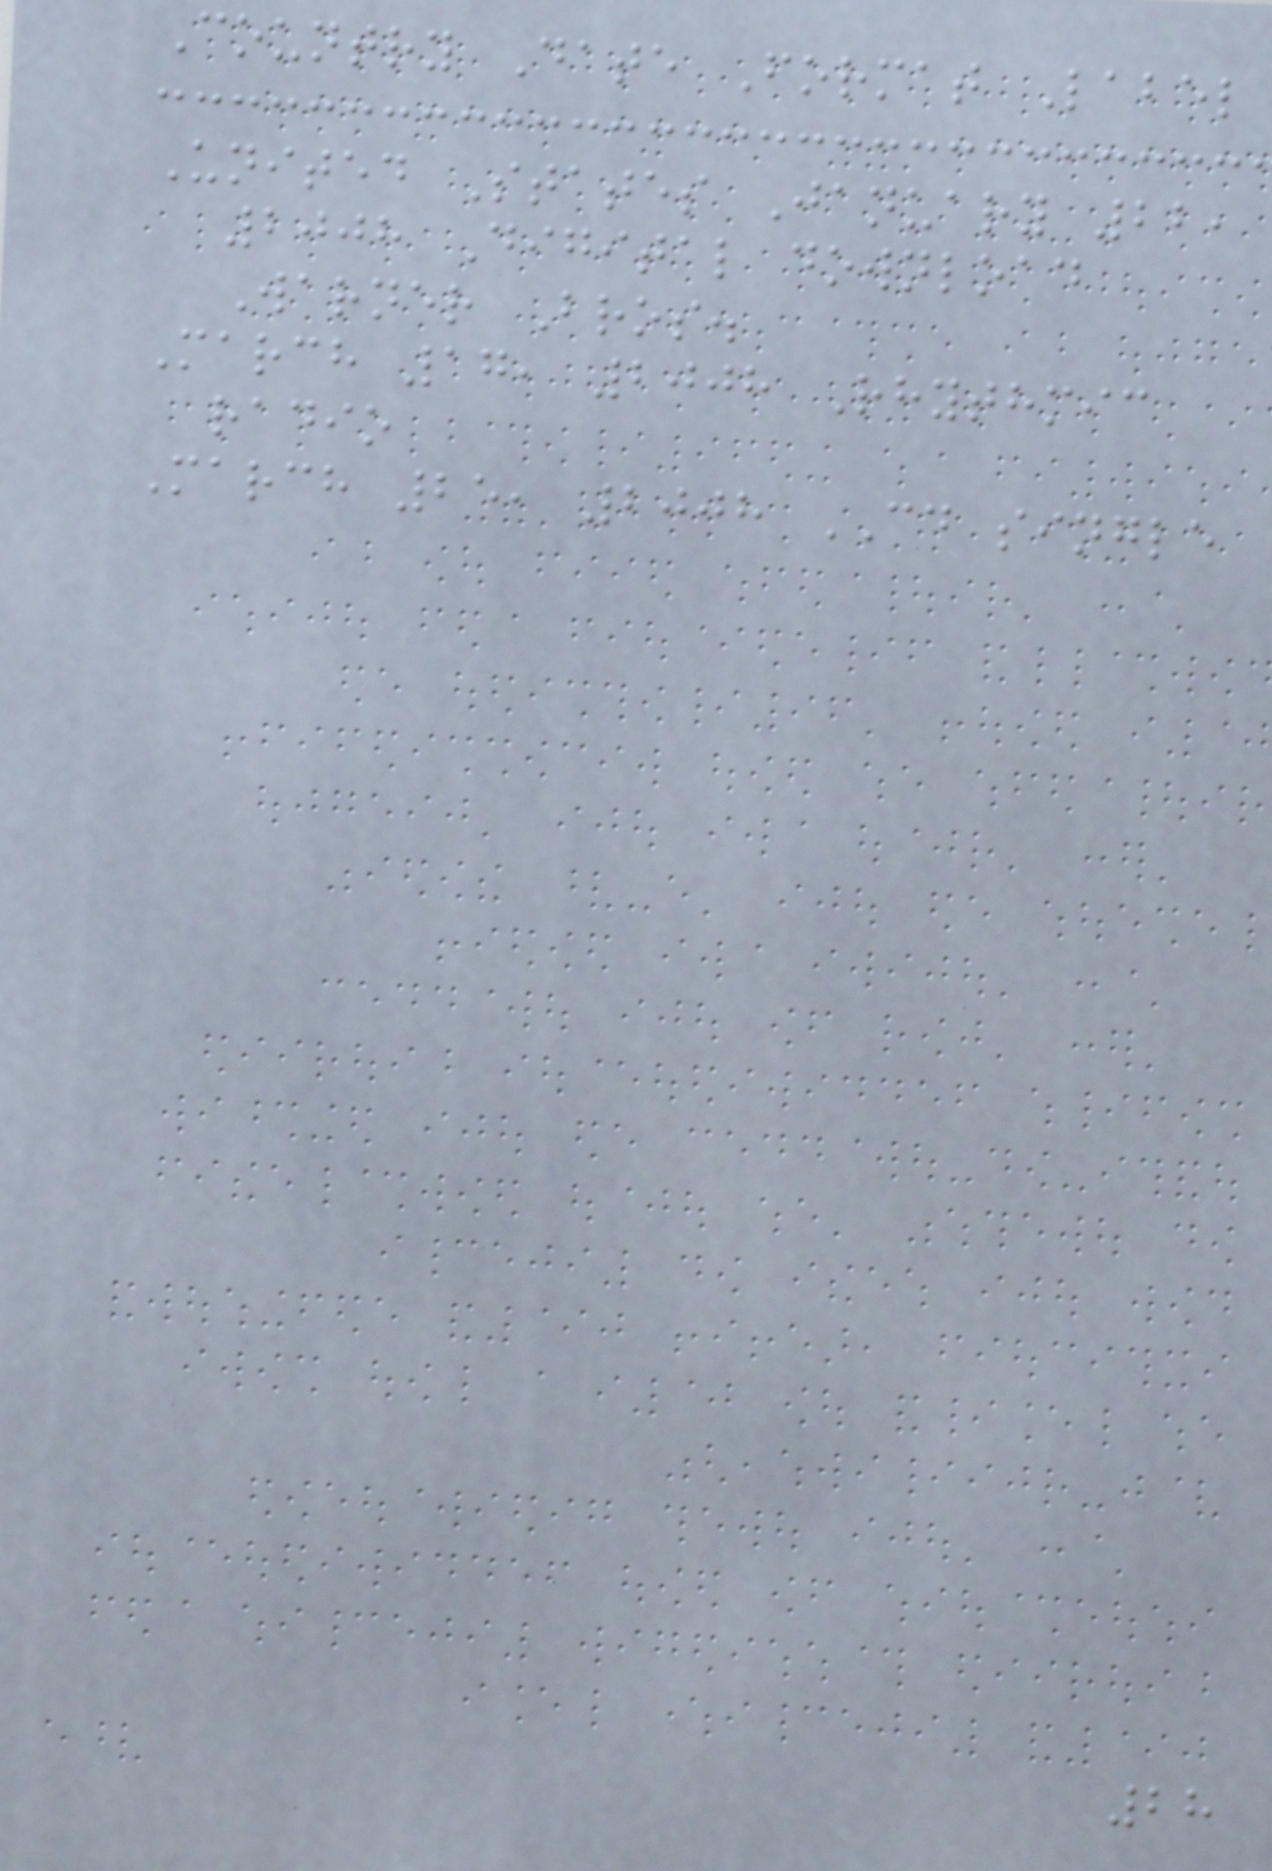Country Date Format Label
United States January 22,
2008 Digital download
Warner Bros.
March 17, 2008 Rhythmic
radio
March 25, 2008 CD single
28
